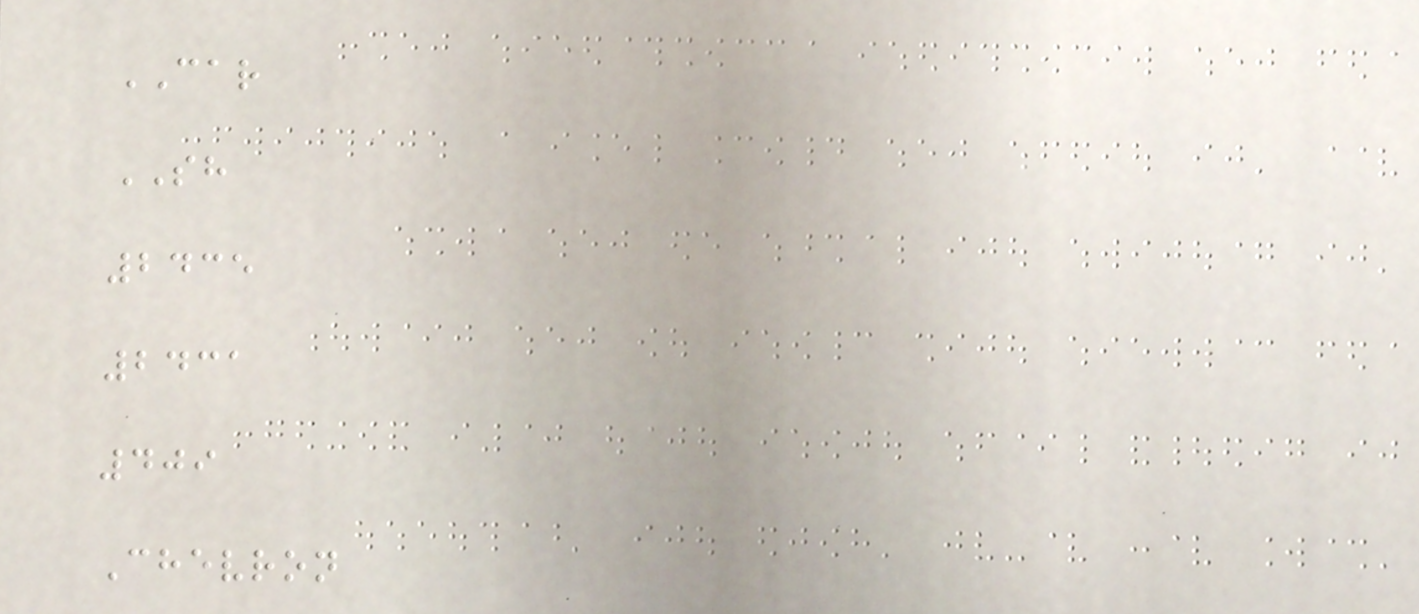CAR
SH
2435
2431
409
Chevron
